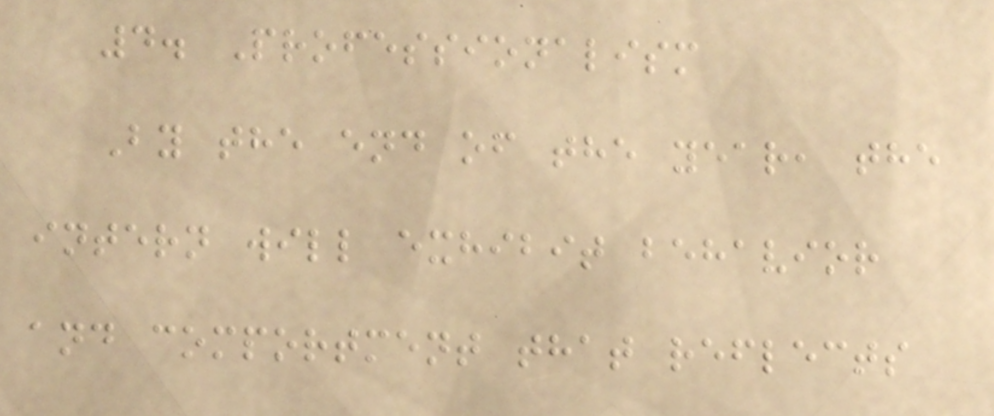4. Professionalism
By the end of the year, the
intern will exhibit behavior
and comportment that reflects
